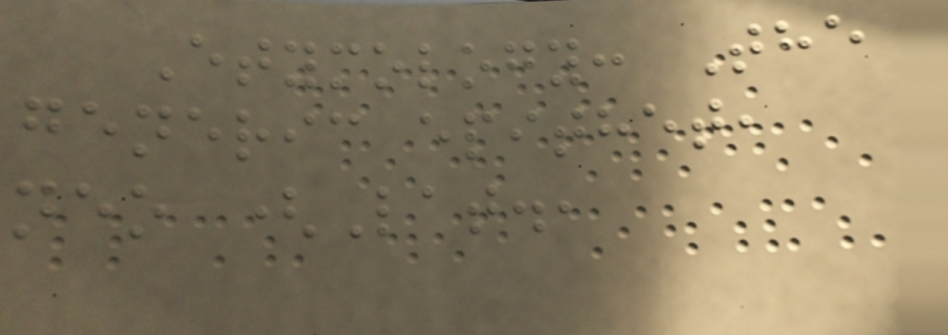Etymology: The
generic epithet,
neo (Lat.,
